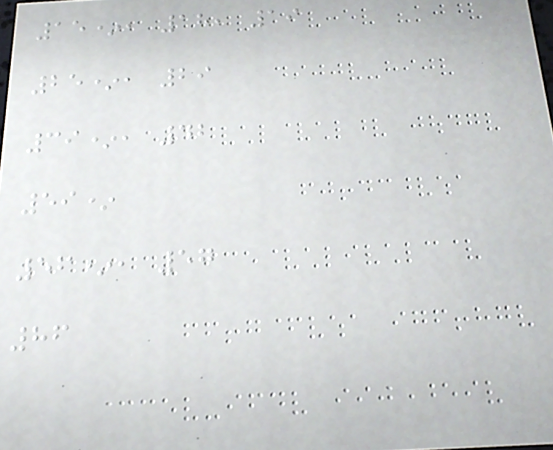15*, 18, 19
25*, 29
39*, 42
59*
56*, 57
86
